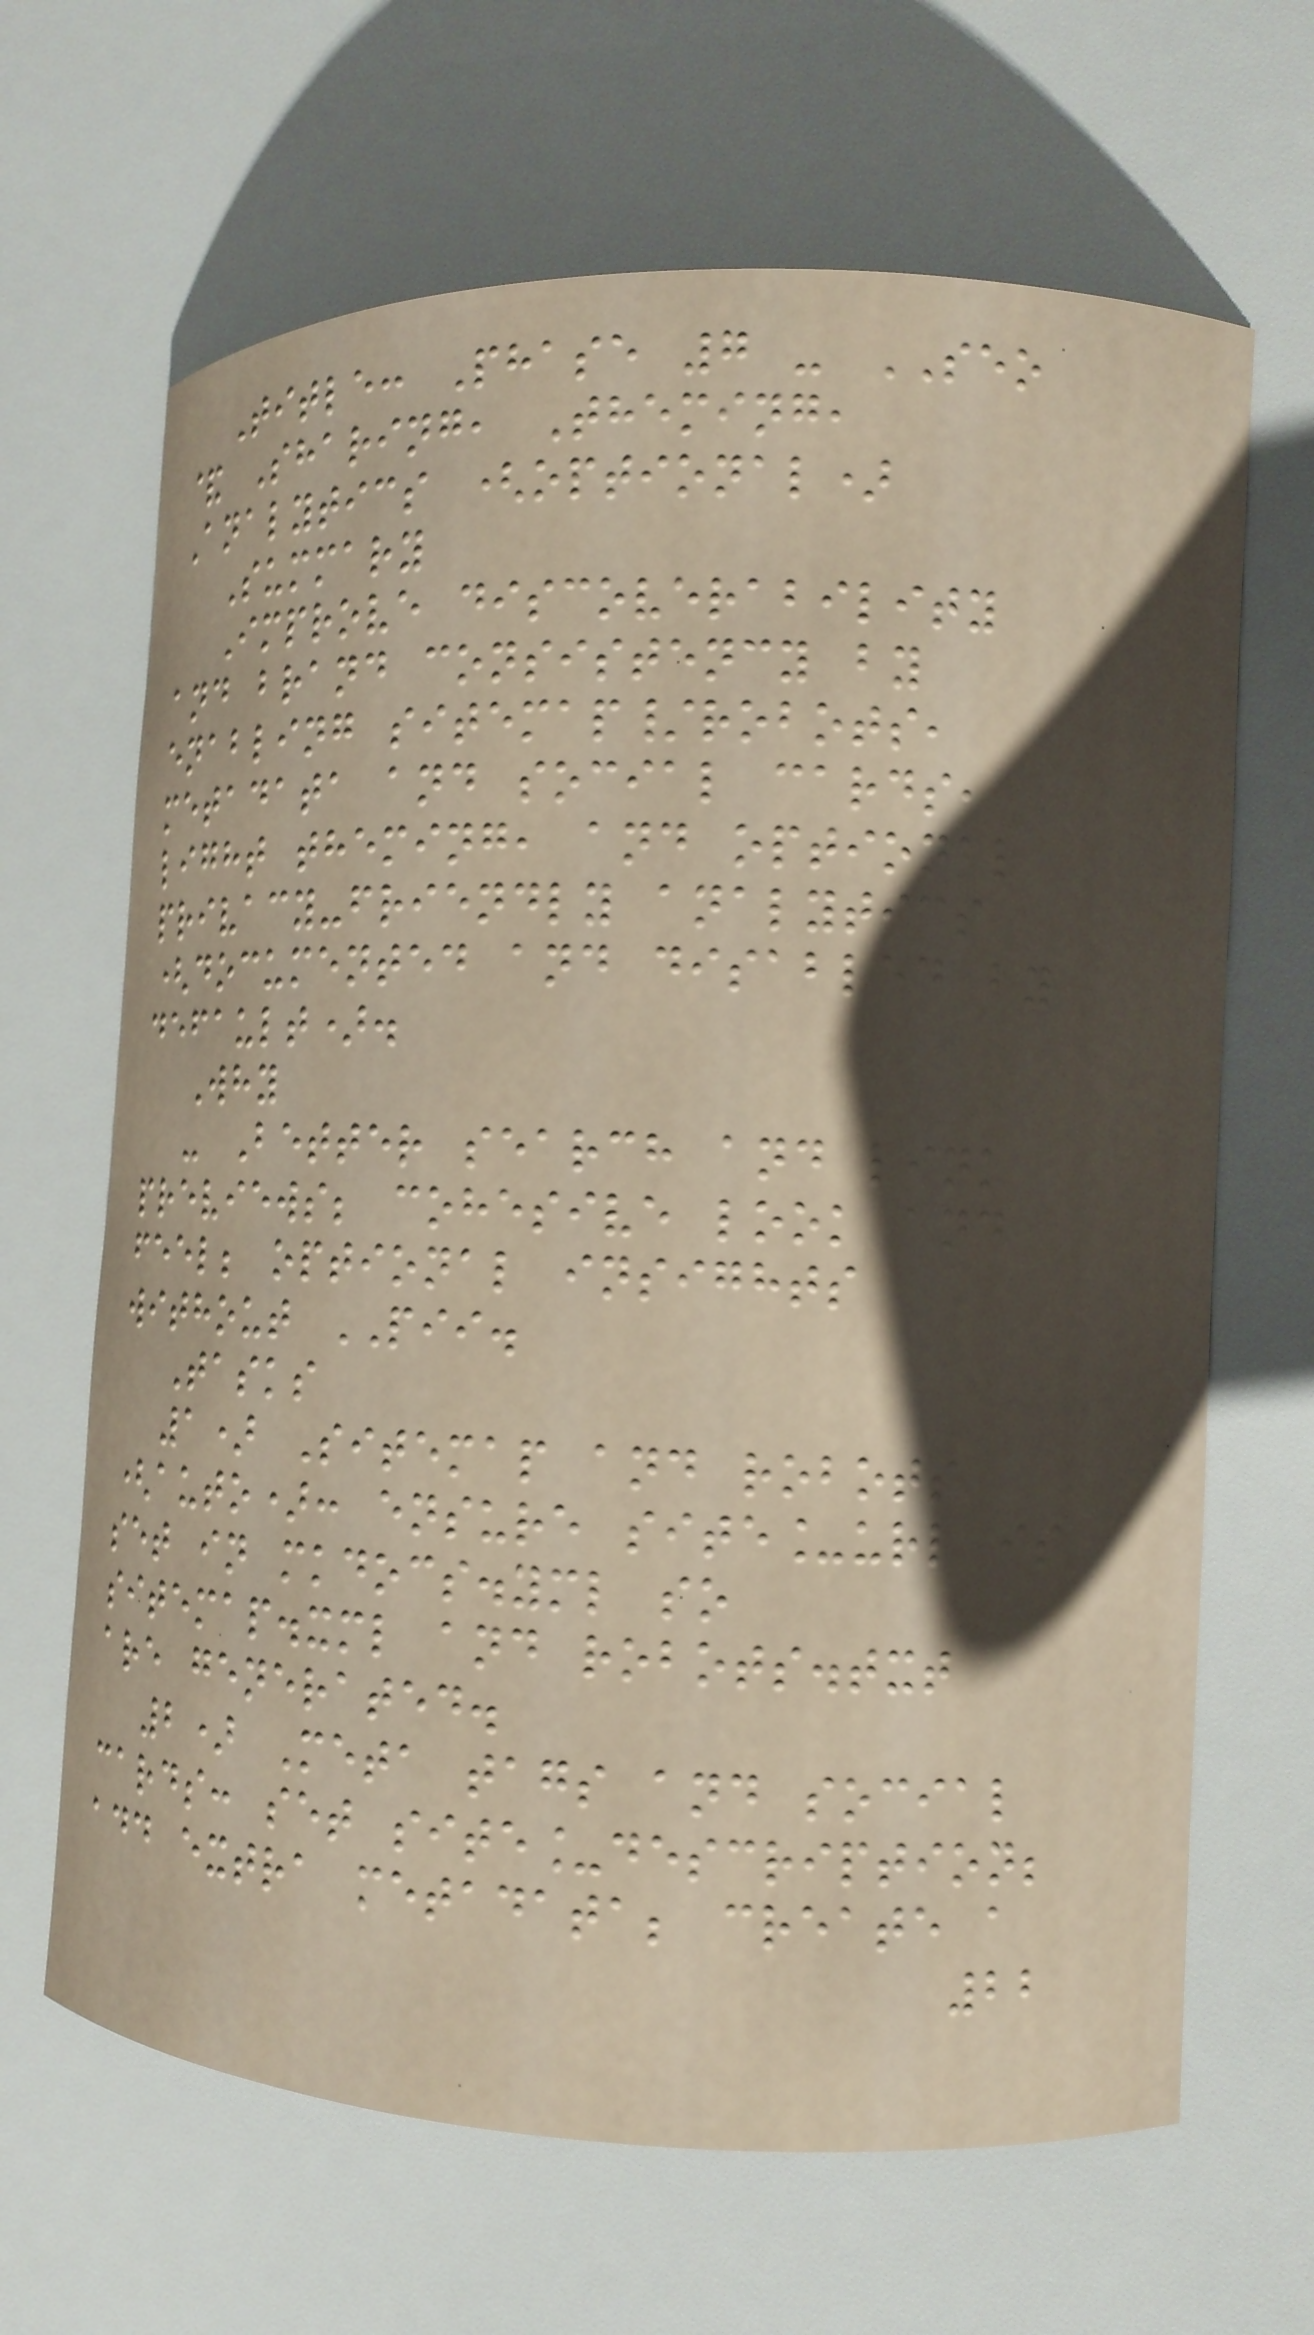Title: Phase 7 - SEO
& Sharing, Theming,
Analytics (optional)
Summary
Improve discoverability
and brand consistency by
enabling sitemap/robots,
metadata and social cards,
light theming, and optional
privacy-friendly analytics
(documented and disabled by
default).
Why
- Better search and link
previews; cohesive look and
feel; optional insights
without PII.
Tasks
1) Sitemap and robots
(auto): ensure site_url is
set in mkdocs.yml so
sitemap.xml and robots.txt
are generated.
2) Meta tags and social
cards: set site_description;
add extra metadata; create a
22
